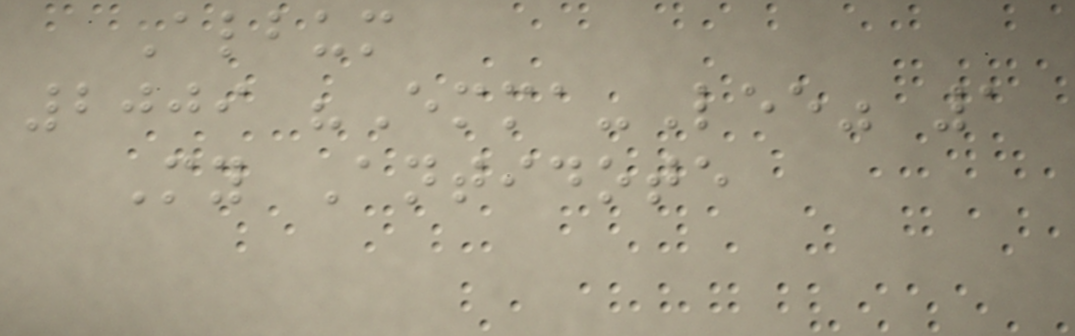Album
2009 "Emma-Lee" 1
My Antidote
